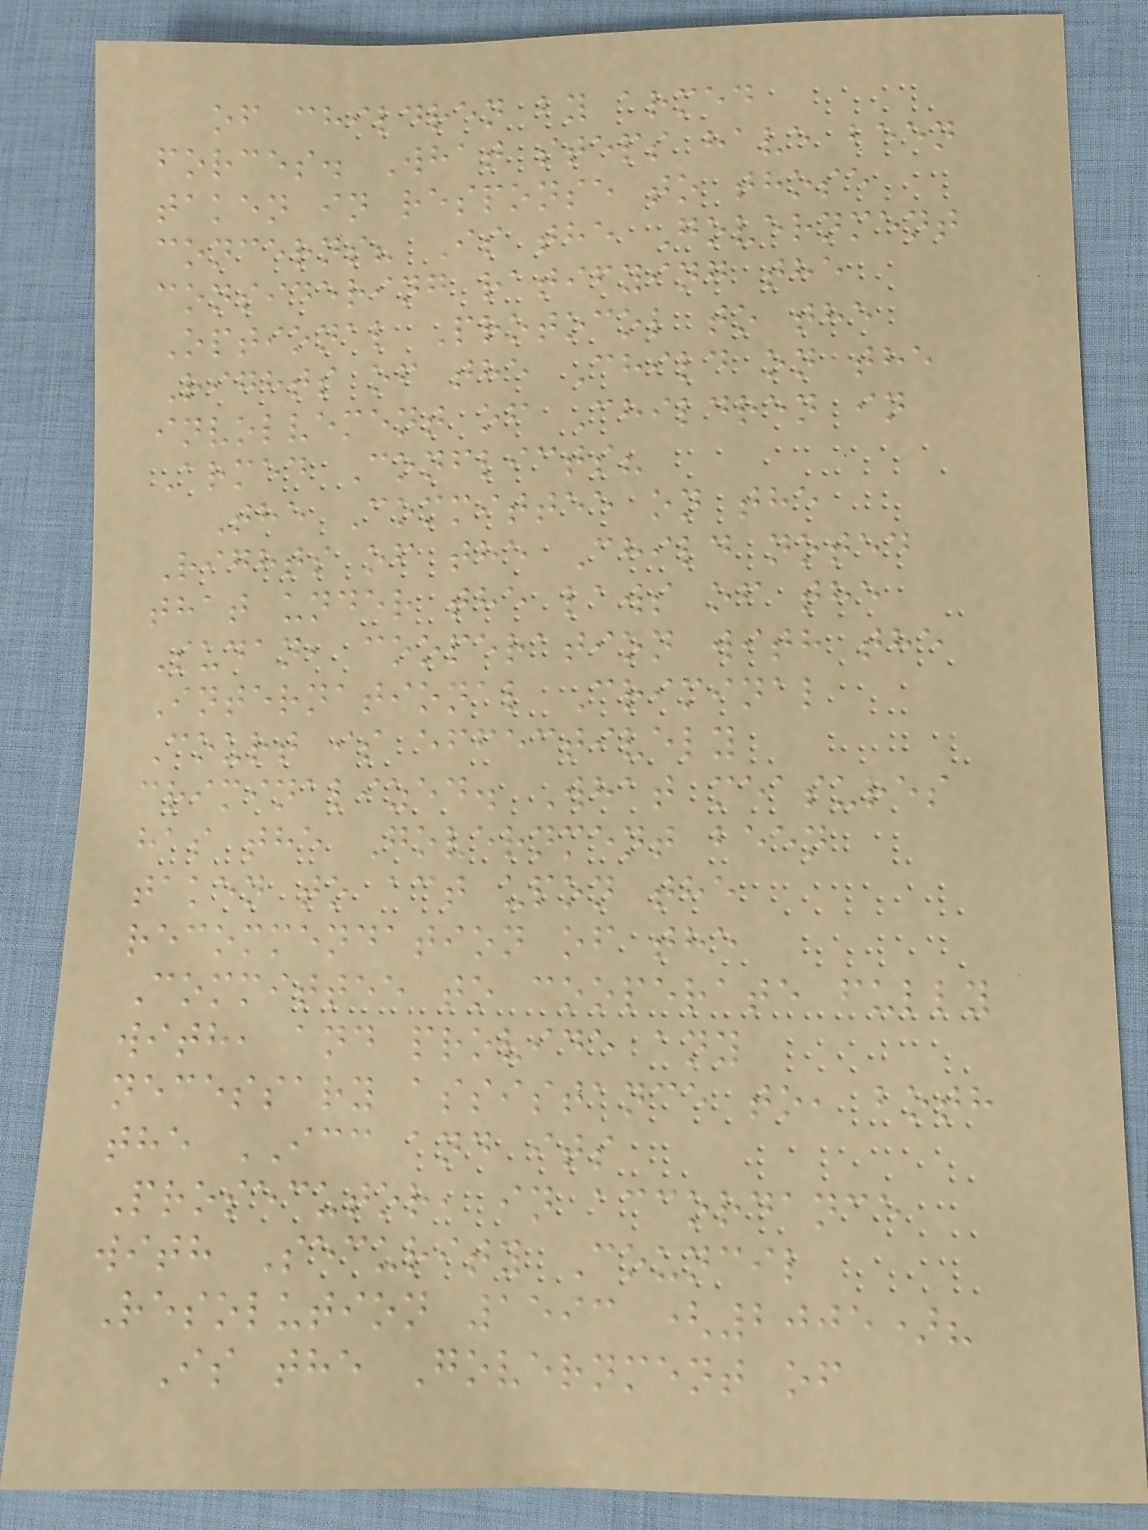of children by armed
forces. What steps have been
taken in response to those
concerns? Is the Government
considering ratifying the
Optional Protocol to the
Rights of the Child on the
involvement of Children in
Armed Conflicts?
The Committee on the
Rights of the Child noted
that under the laws of the
Sudan, cooperation with the
International Criminal
Court is effectively
criminalized. What measures
has the Government been
taken to act upon the
recommendation of the
Committee to cooperate fully
with, and provide any
necessary assistance to, both
the ICC and its
Prosecutor, in accordance
with Security Council
Resolution 1593 (2005)?
Is the Government of
